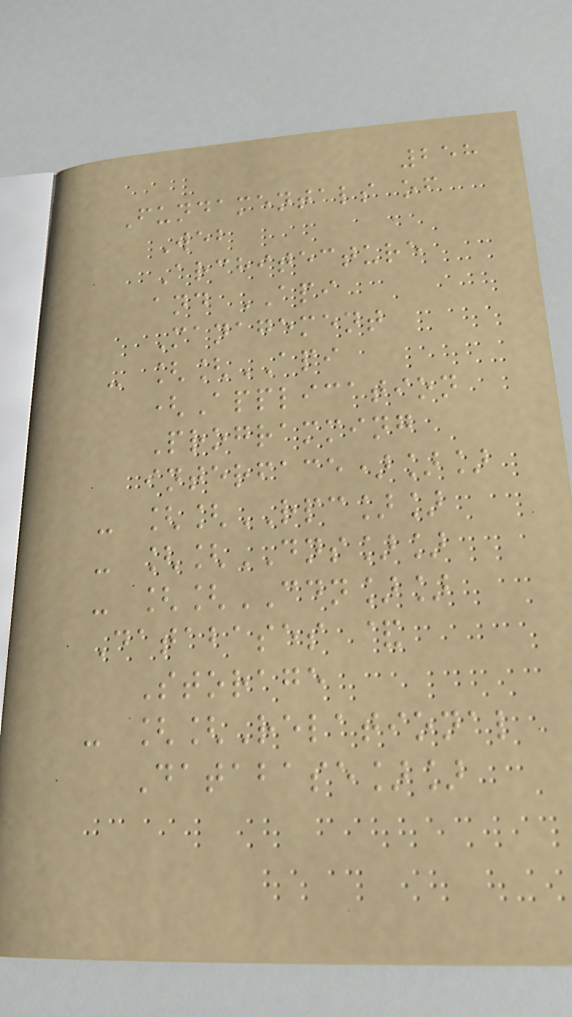258
Fundamentals of
Web
Architecture
and API
Management
- [[API
(Application
Programming
interface)]]
- [[RPC]]
- [[DNS]]
- [[CDN]]
Databases &
Storage
- [[Relational
Database]]
